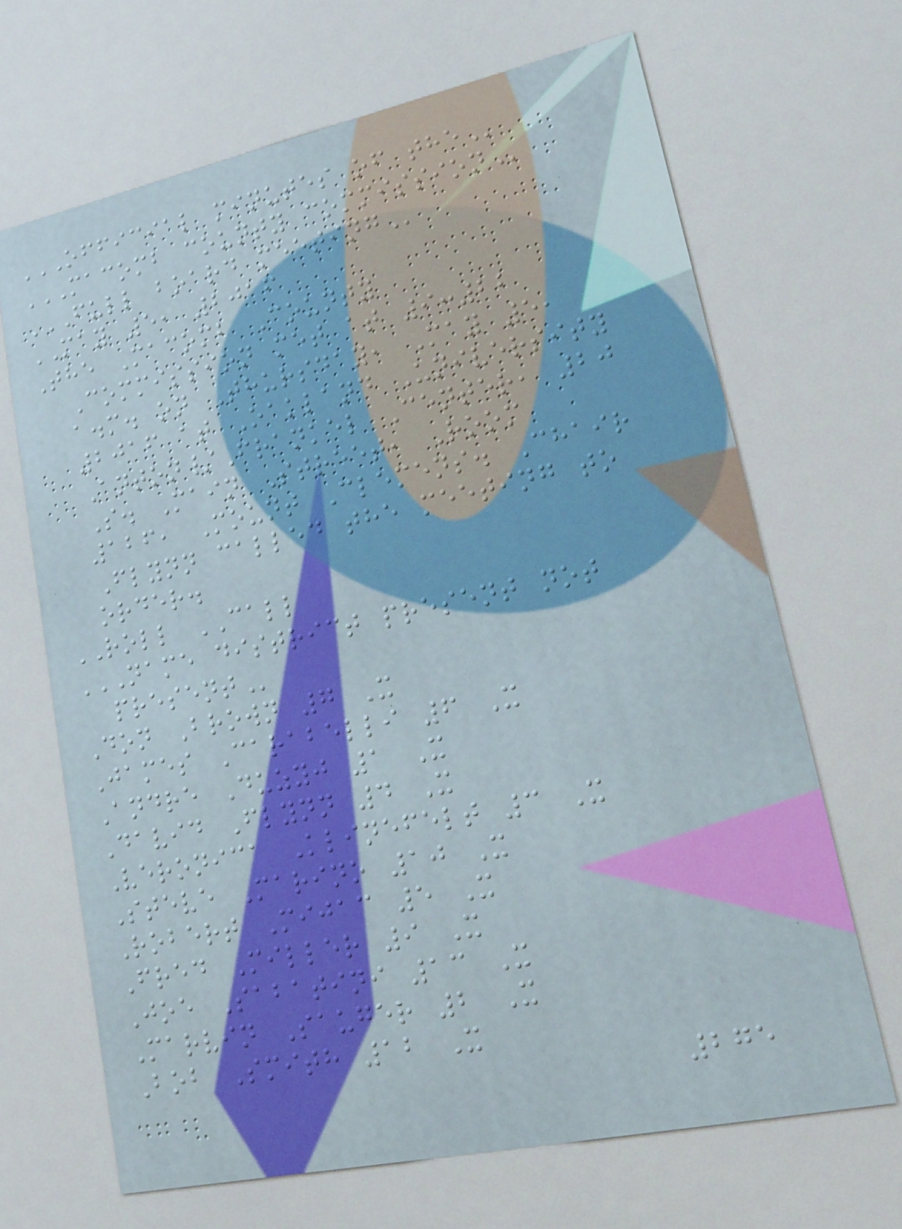OFFICIAL MINUTES OF THE
MACOMB COUNTY COMMISSION
FULL BOARD MEETING
MAY 5, 2016
The Macomb County
Commission met at 9:22
a.m. on Thursday, May 5,
2016 at Oakland University
Anton/Frankel Center, 20
S. Main Street, Room
126, Mount Clemens. Chair
Flynn called the meeting to
order.
ROLL CALL
NAME DISTRICT PRESENT NOT
PRESENT
Don Brown 7 X
James Carabelli 6 X
Andre Duzyj 1 X
David Flynn 4 X
Veronica Klinefelt 3 X
Steve Marino 10 X
Robert Mijac 5 X
Fred Miller 9 X
Joe Sabatini 13 X
Marvin Sauger 2 X
Bob Smith 12 X
275
